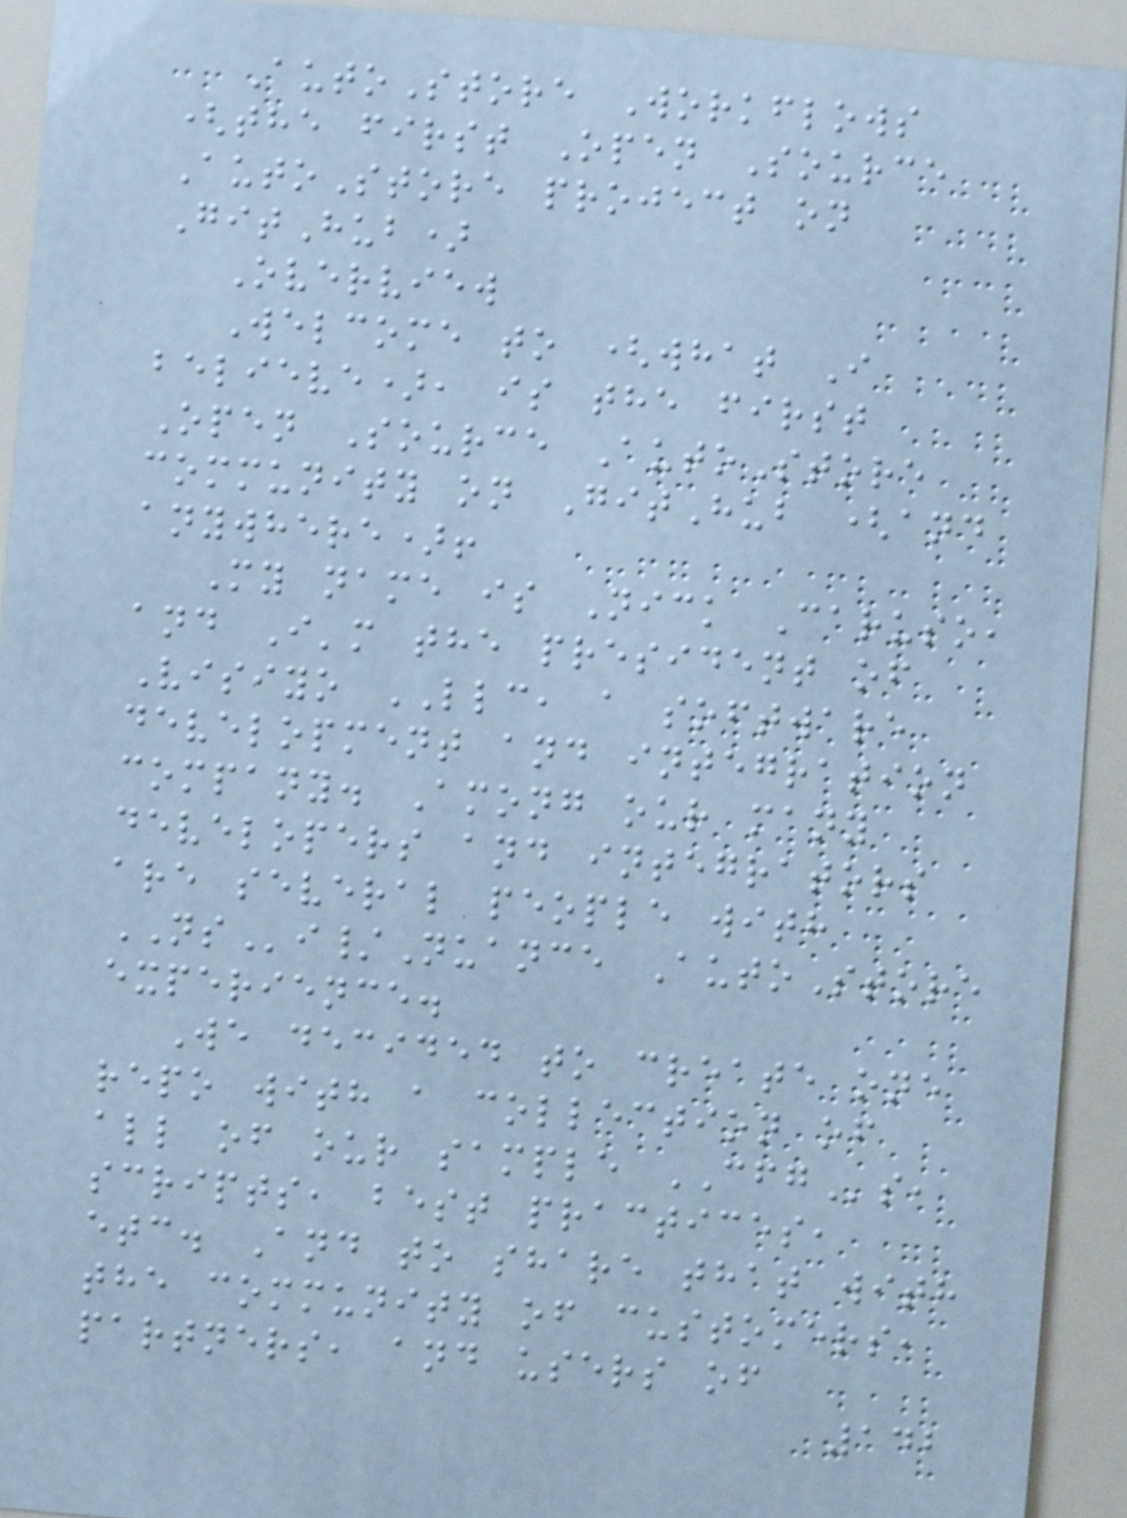AutoStore Workflows
(the first Open Source
AutoStore project on
GitHub)
Overview
Welcome to (what I
believe), is the first
Open Source AutoStore
community on GitHub (and
anywhere)!
My name is Nick Caruso,
and I'm the president of
Visiyo LLC, a software
development and integration
company. Among our many
developers and integrators
are several people with
NSi/Nuance AutoStore
experience.
We decided to create one
repo with a collection of
all of our sample CFGs,
scripts, best practices,
etc. And to share that with
the community of customers,
partners, and users of
142
